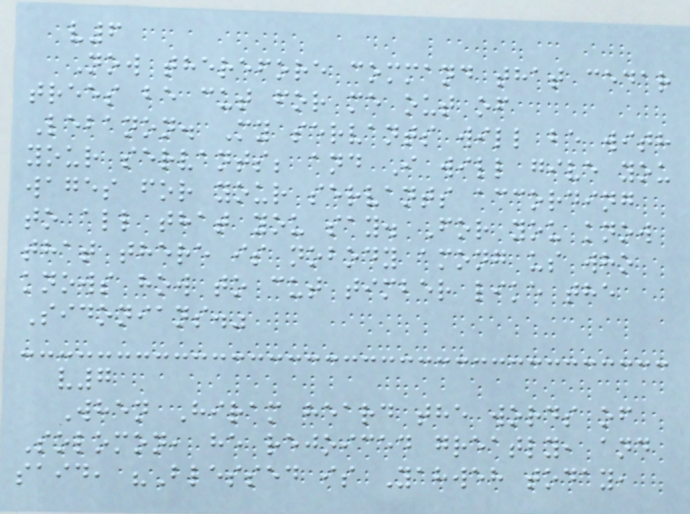v6
Now therefore command that cedar
trees be cut for me out of
Lebanon. My servants will be with
your servants; and I will give you
wages for your servants according
to all that you say. For you know
that there is nobody among us who
knows how to cut timber like the
Sidonians."
v7
When Hiram heard the words of
Solomon, he rejoiced greatly, and
said, "Blessed is Yahweh today,
